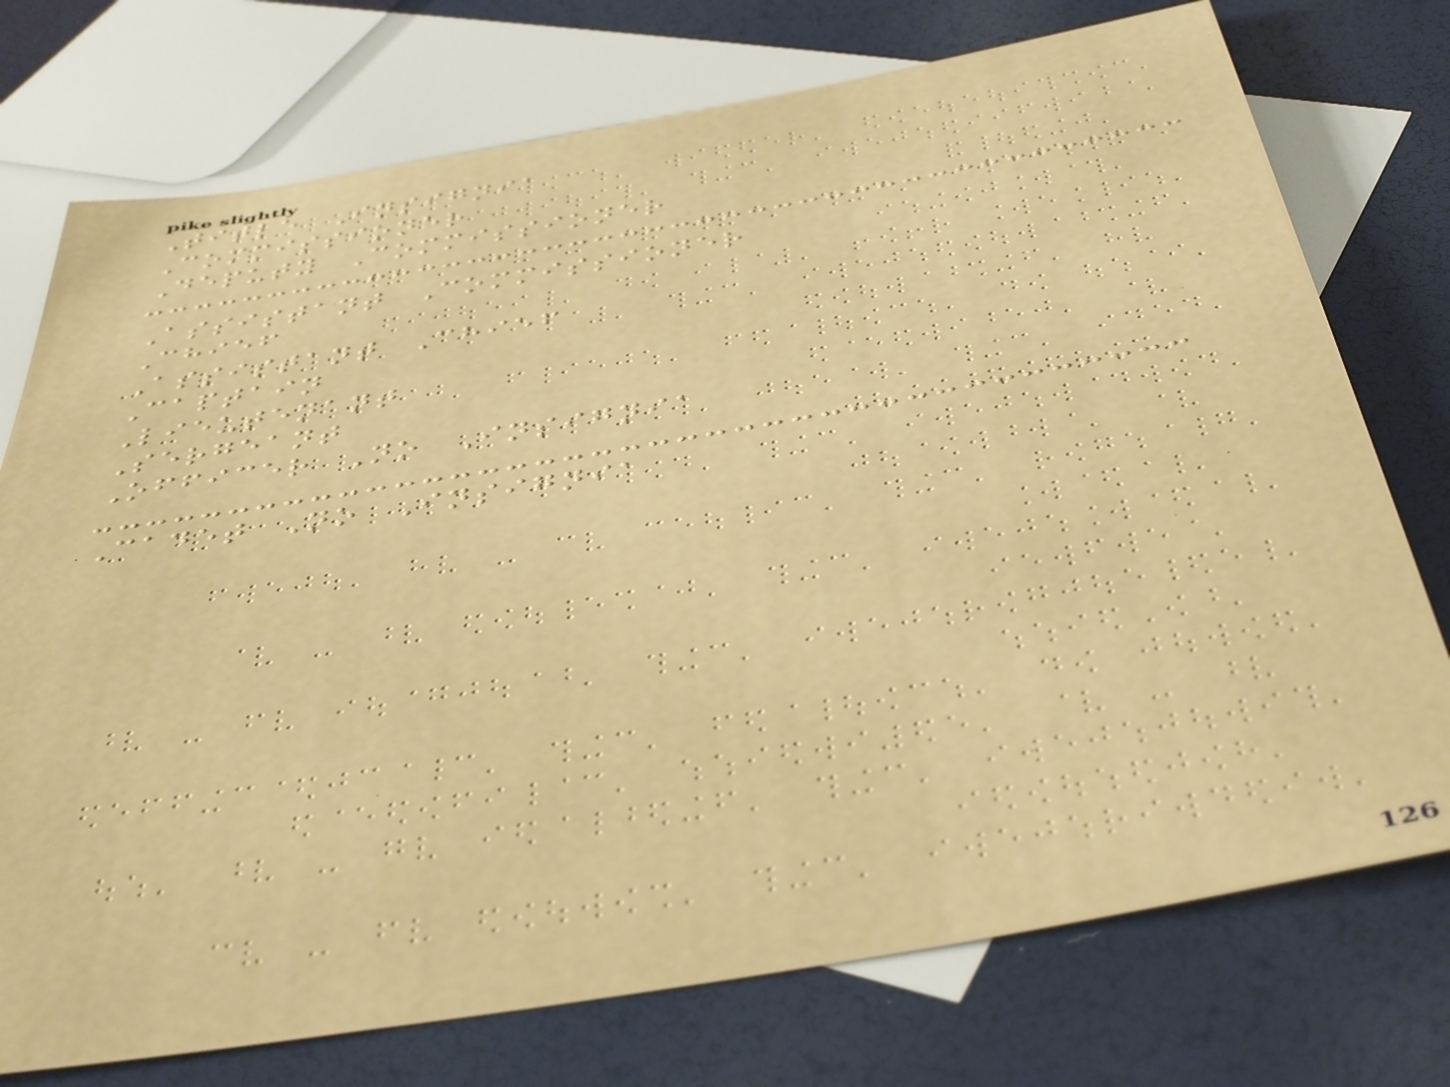Title Insignia
Commissioner
Deputy Commissioner
Assistant Commissioner
Chief
Assistant Chief
Captain
Lieutenant
Sergeant
Officer No Insignia
Cadet No Insignia
